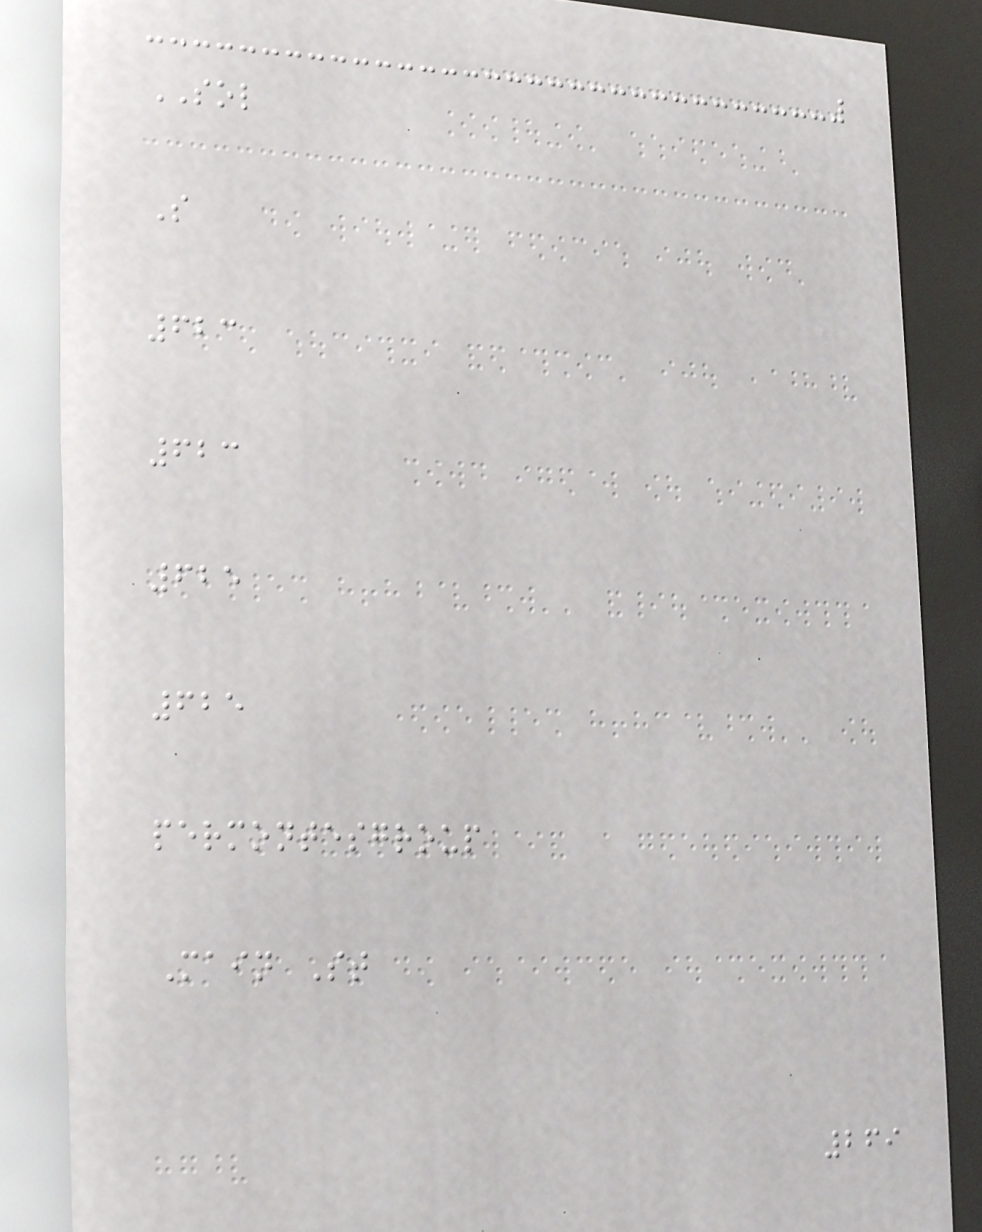SOL
S
623
623
625
625
permontesgroup
Main St
269
